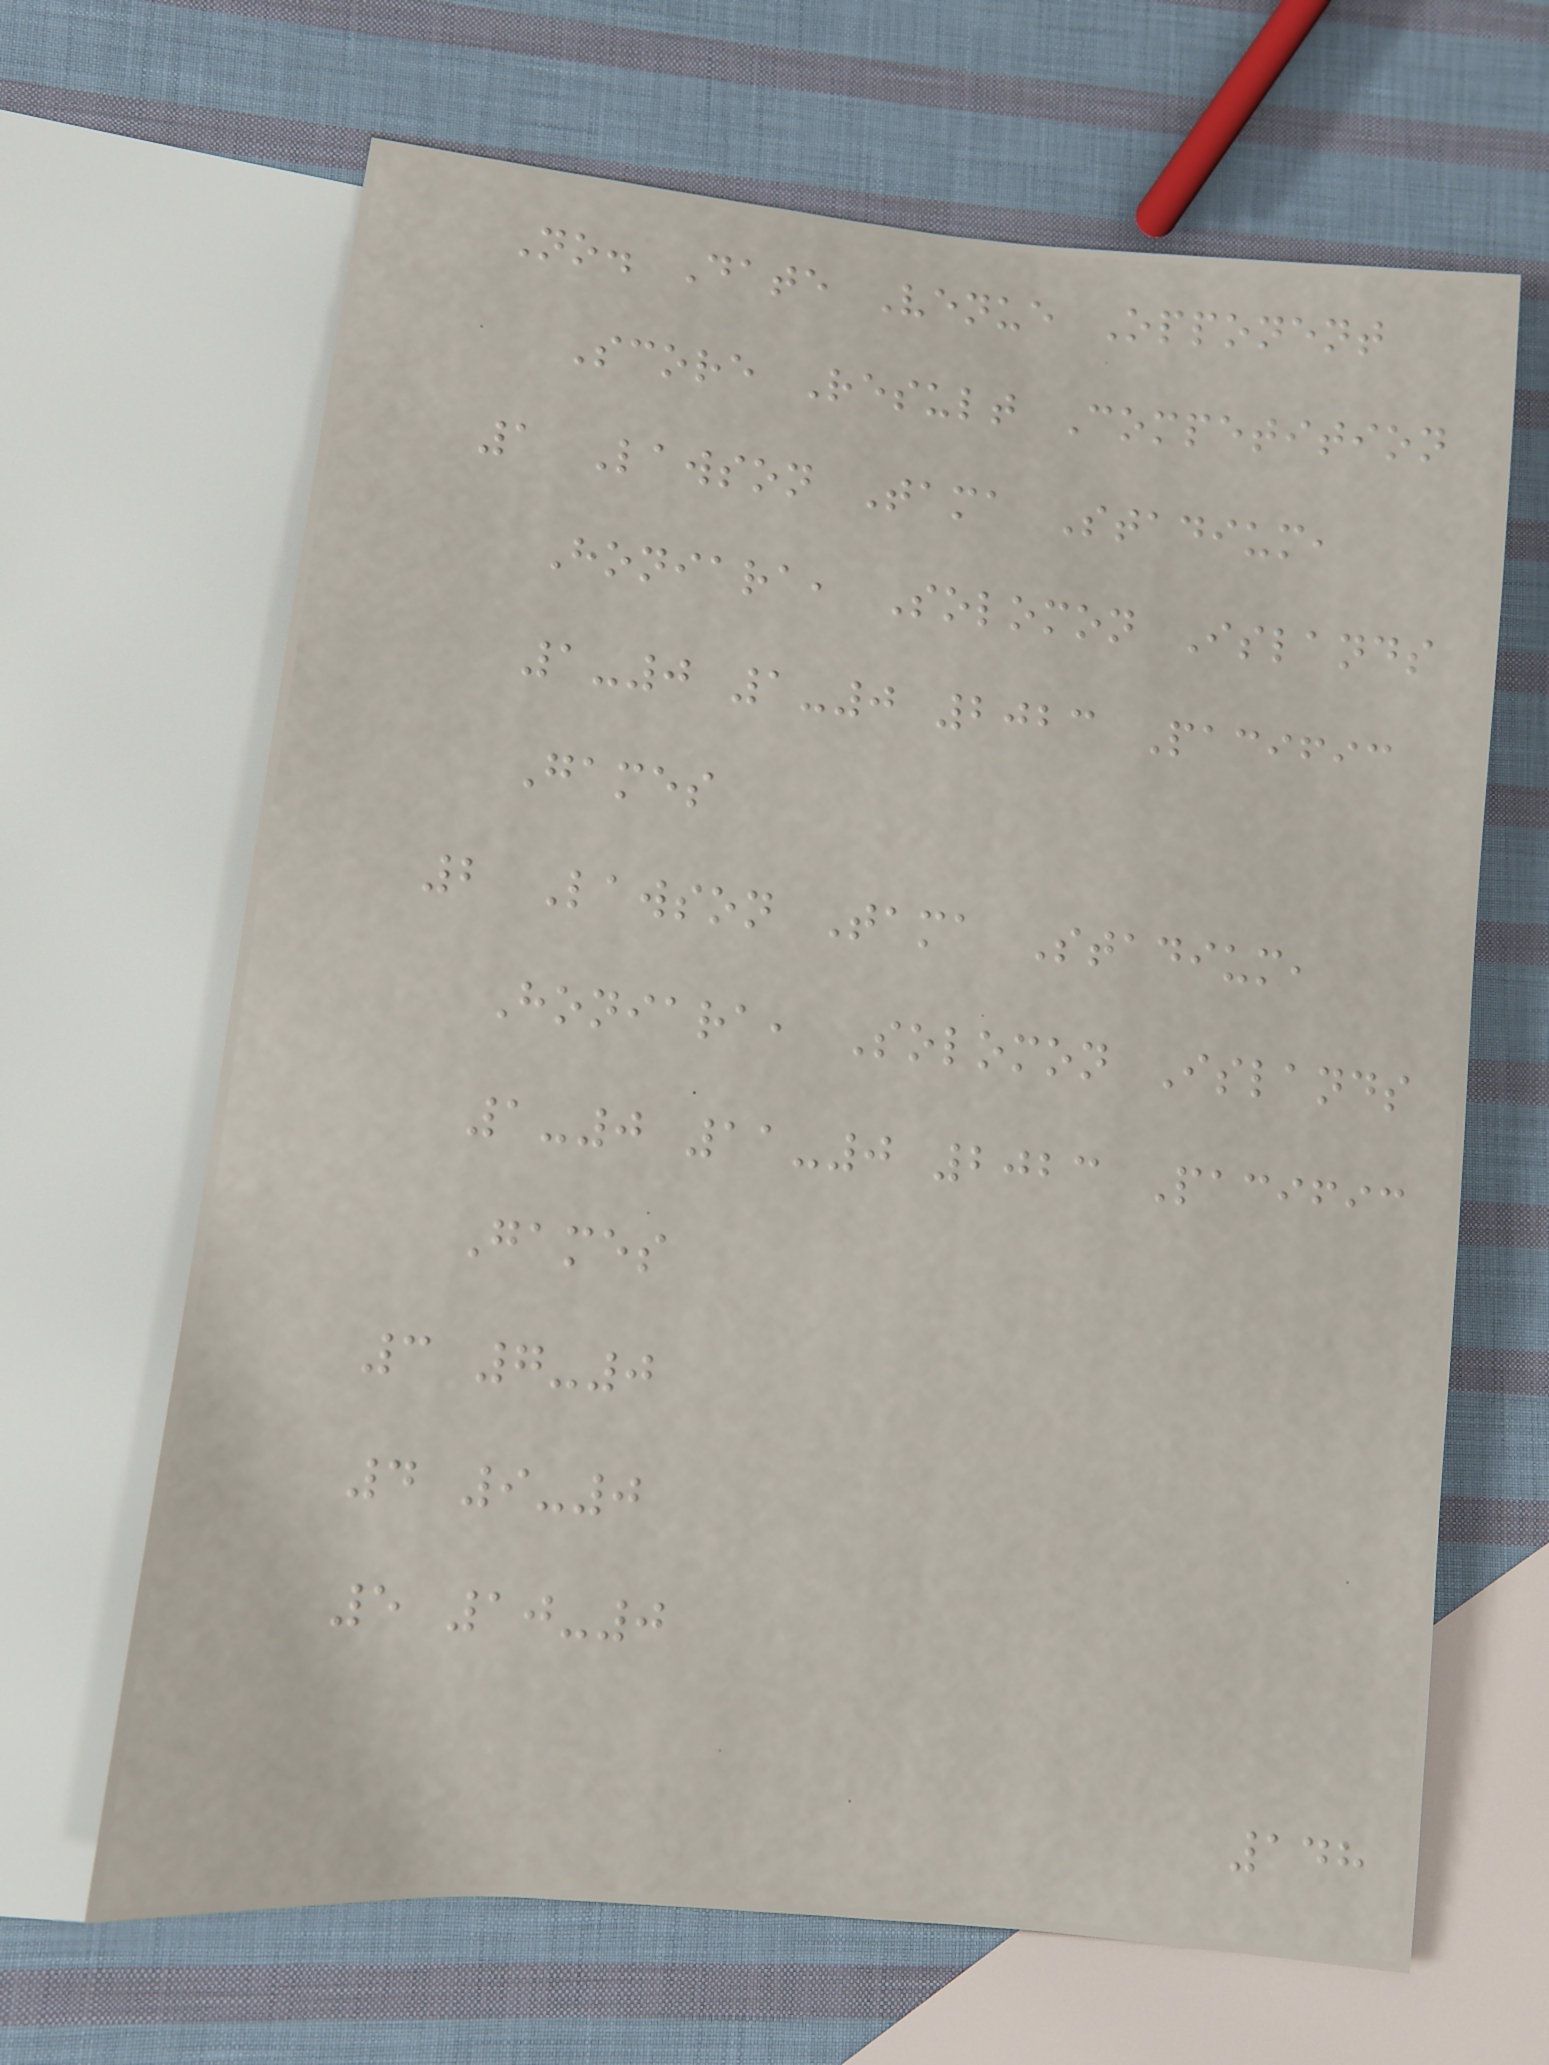No. Date Venue Opponent
Score Result Competition
1 Lawson Tama Stadium,
Honiara, Solomon Islands
1-0 1-0 2023 Pacific
Games
2 Lawson Tama Stadium,
Honiara, Solomon Islands
1-0 11-0 2023 Pacific
Games
3 7-0
4 9-0
5 10-0
148
